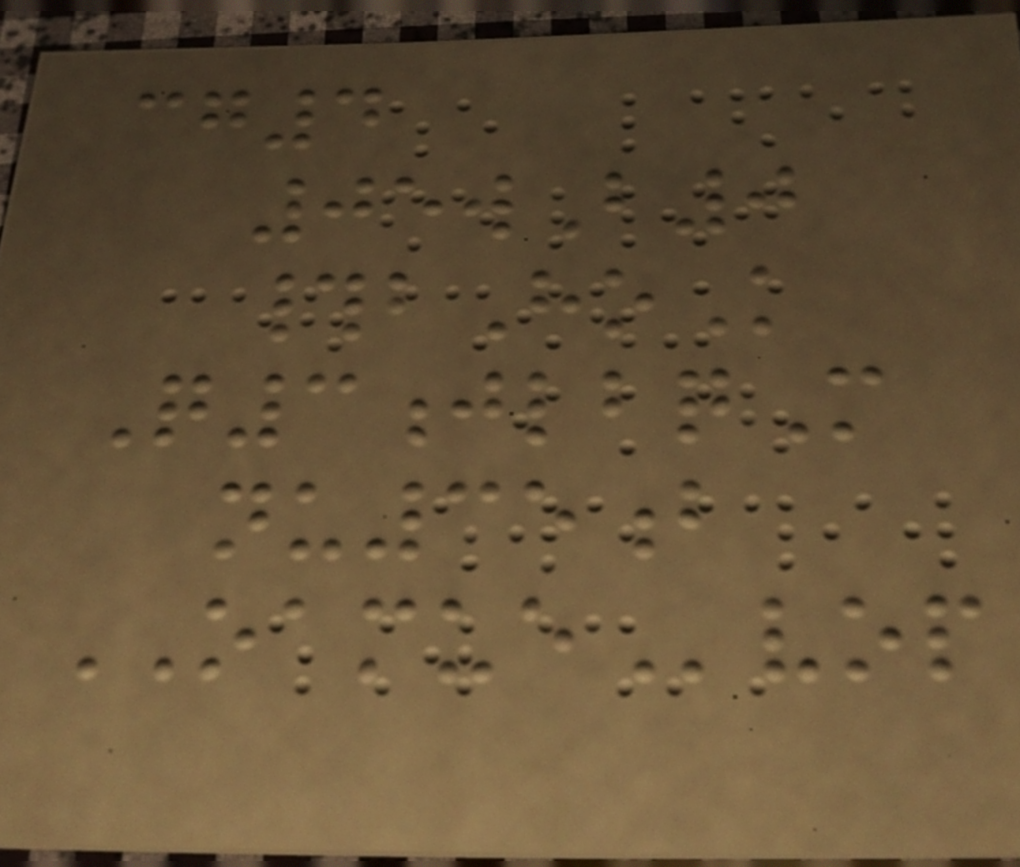cg4
05wB0
#bHoK
Q3jlbqM
nu35b
OAMUEvop
